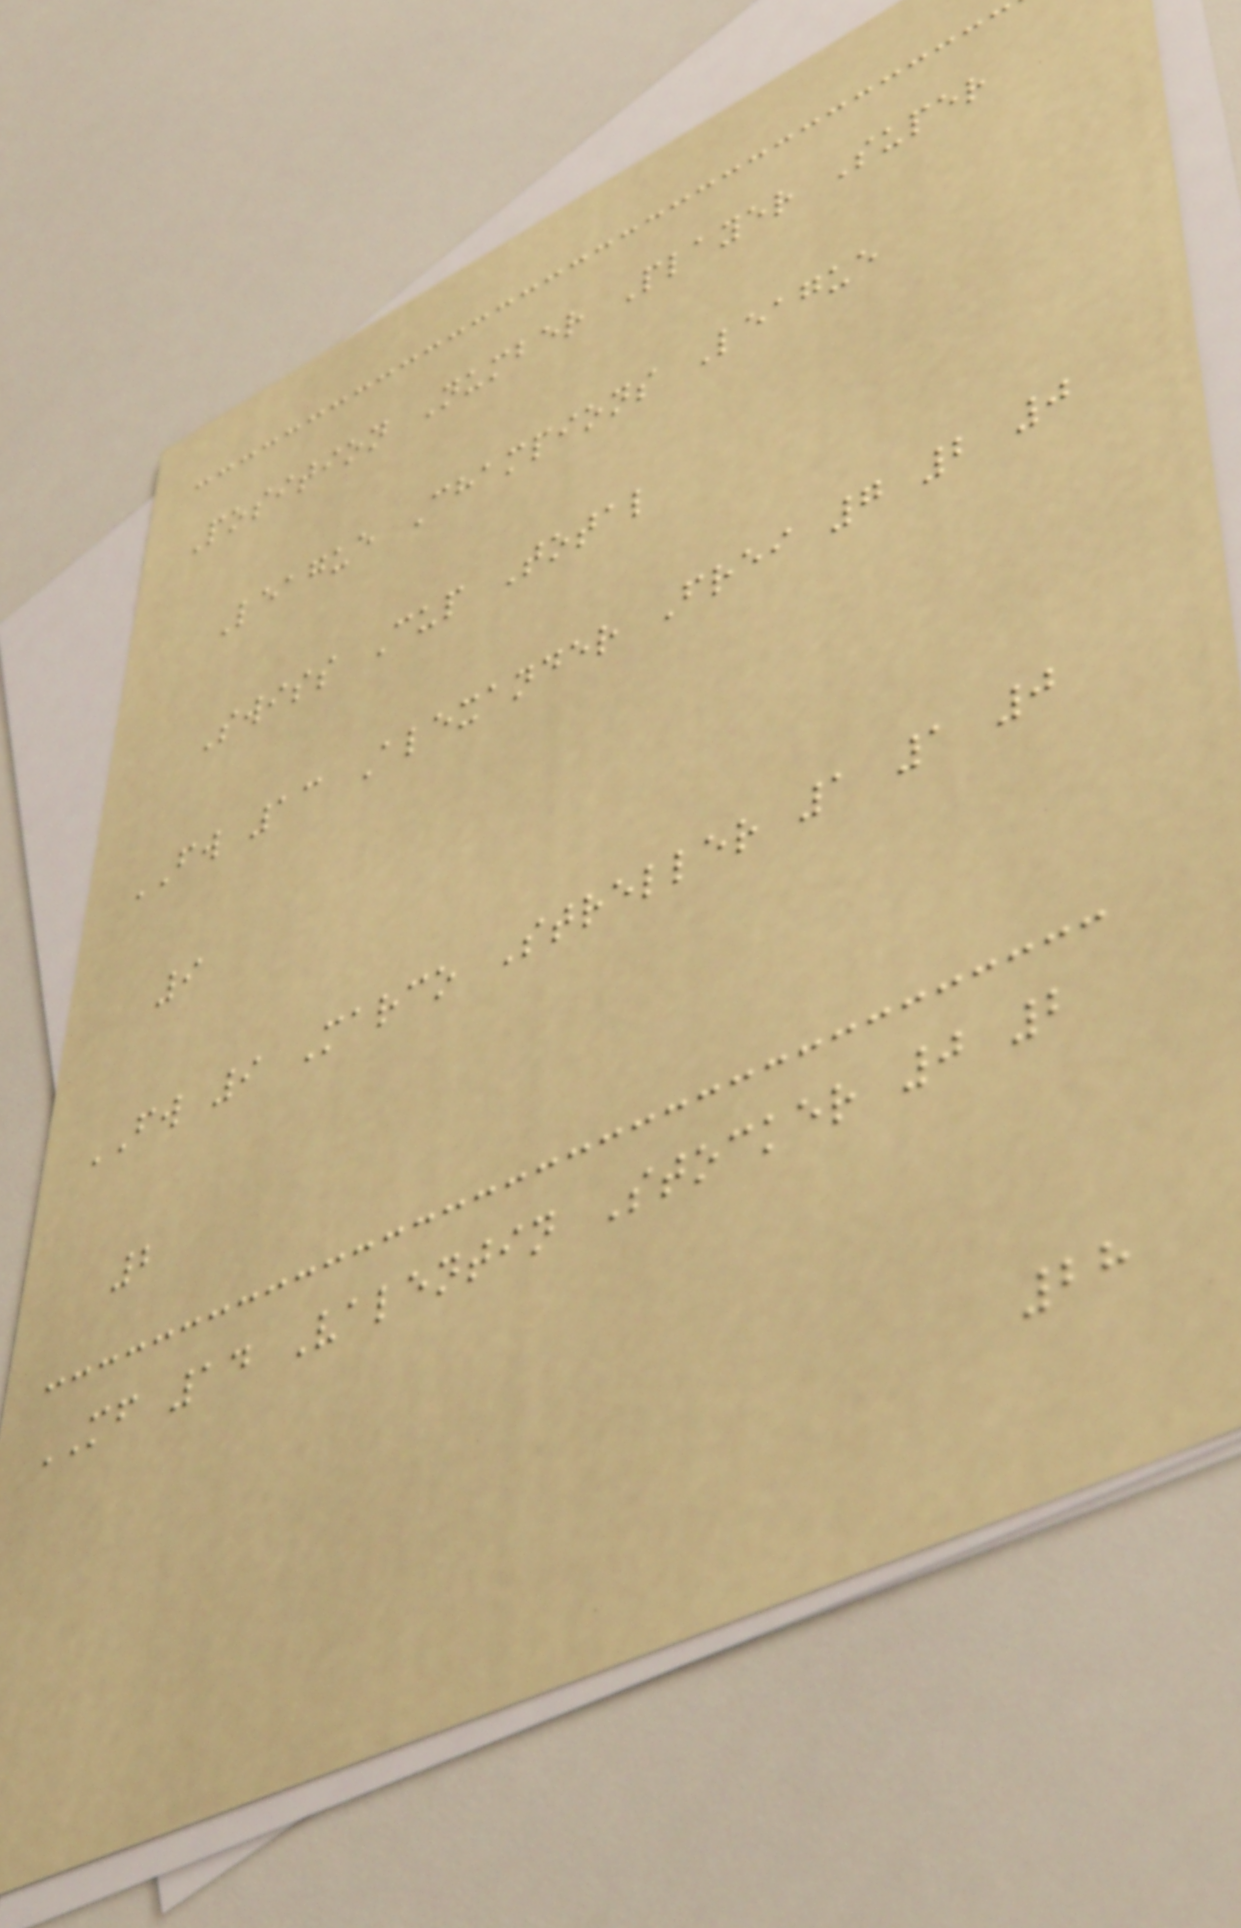Position Number Player Super
League Champions League
Swiss Cup Total
FW 13 Alexander Frei 7 2 0
9
FW 9 Marco Streller 1 1 0
2
MF 14 Valentin Stocker 0 2
28
